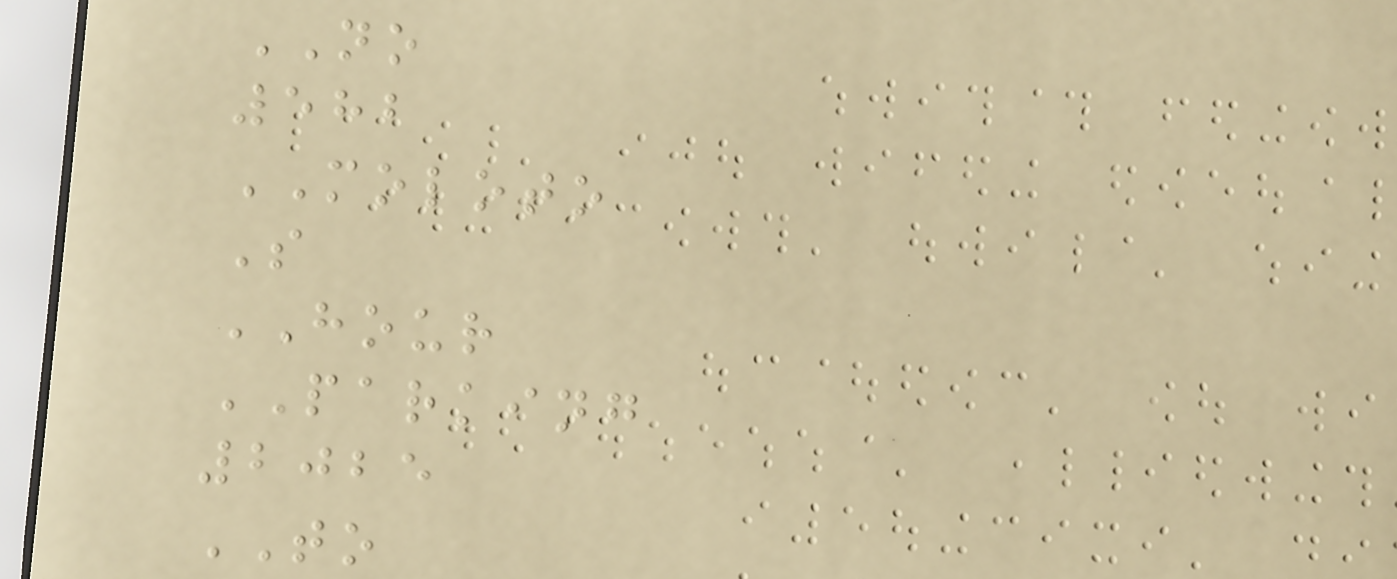NO
582
MOLOTO
S
HOUR
PARKING
2025
TO
